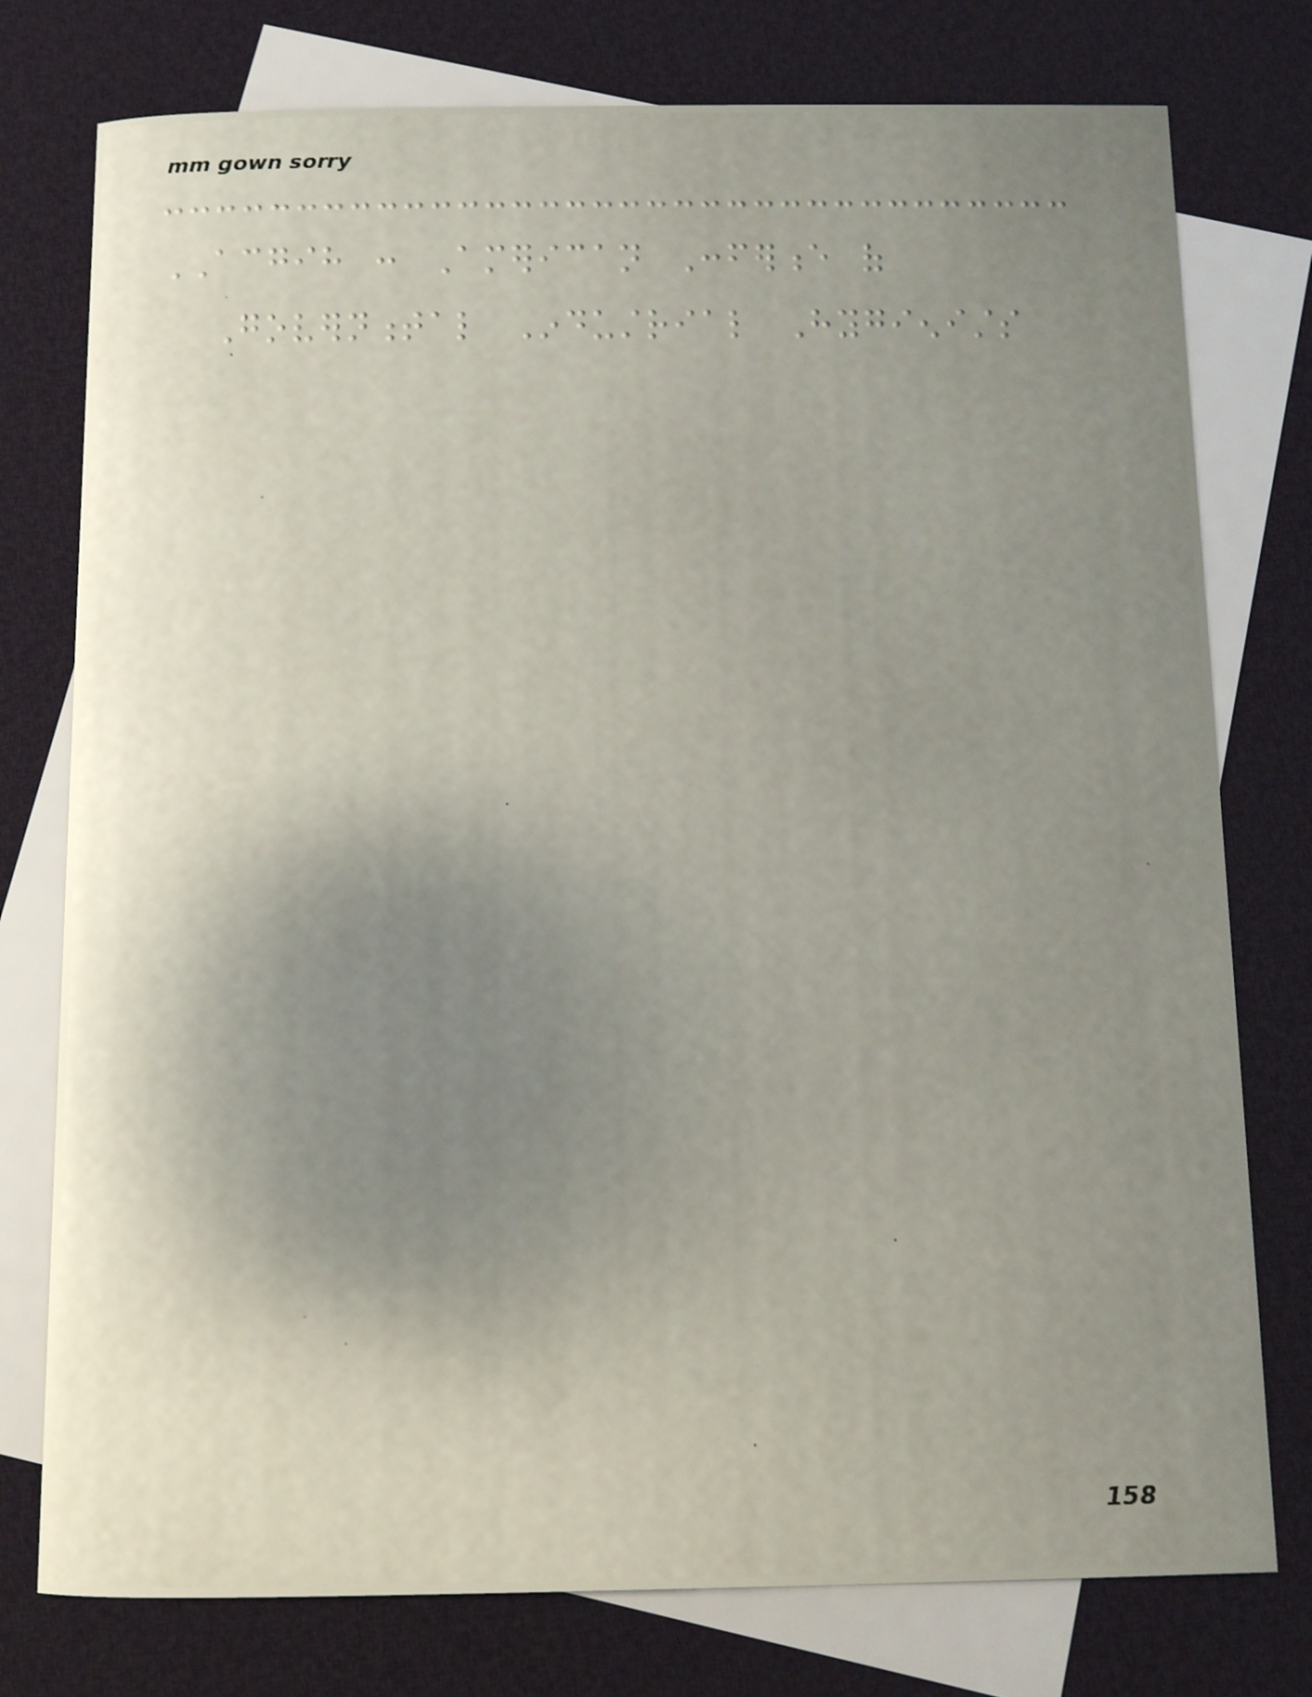ACGIH : American Conference of
Governmental Industrial Hygienists
